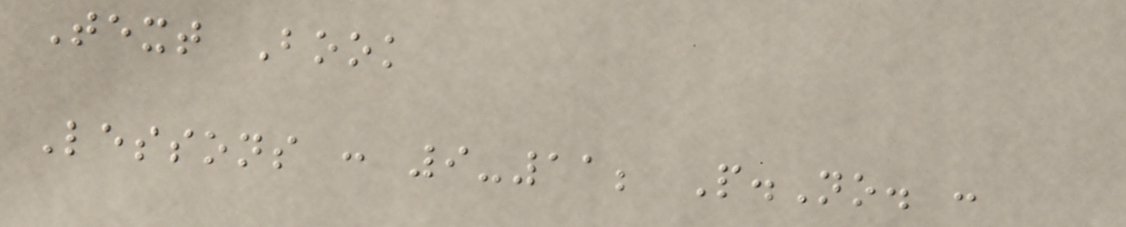Text Book
Lessons : 9-11; P.No. :
